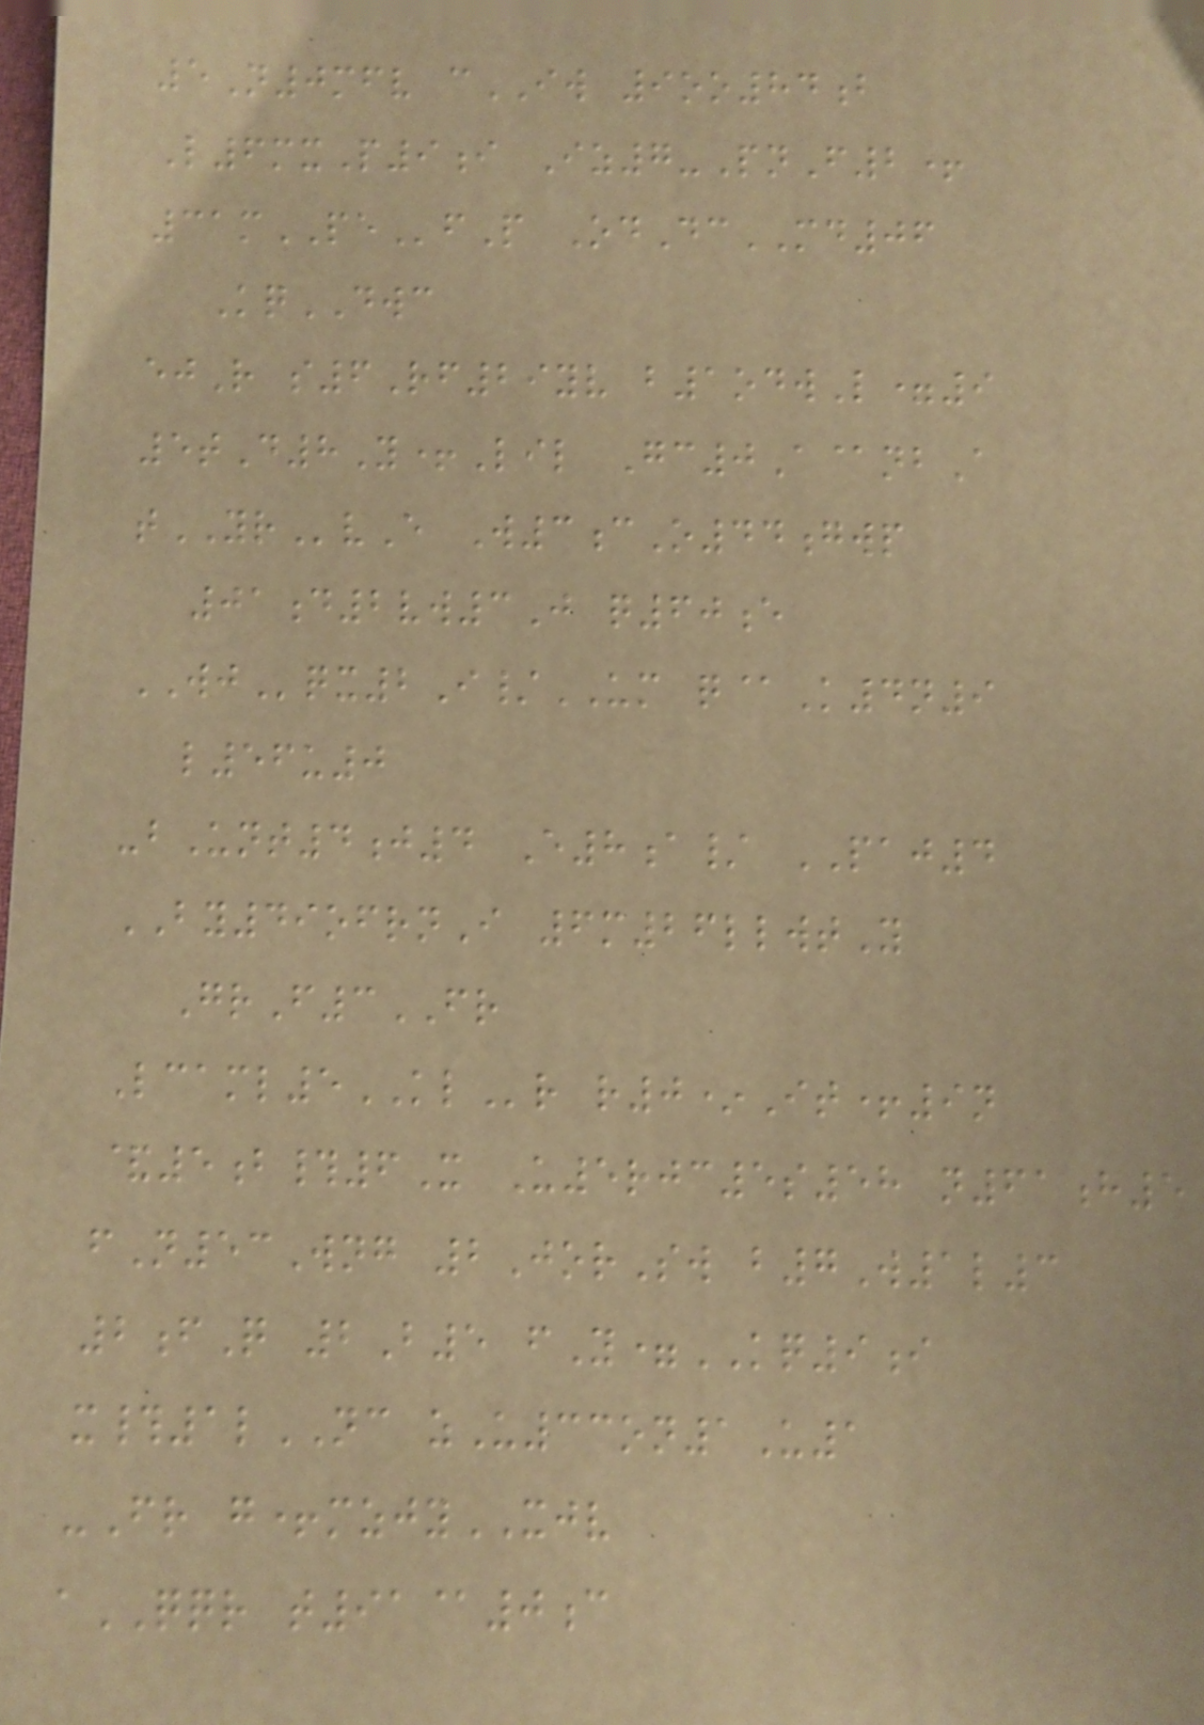5N0mfv cIW 9oo84b
L6mxP9i Iz7-PnF2+
31mPEfP OdDcMD06
KqDWC
ejR s6Rf29yv b1odwL=9
5tD8Y+Lil Gc0A@nbA
tYRvE W3cO44gwp
01d2vw3J q60e
WJqx2I/UM q@K4n9
l56u0
-bUnt4j4 E8a/ PAJ4
BY49ofrnI 6m26llwtY
GrF3FR
Lcaml5KLr r0*It+9n
&5b#6X U5rjc5s58 n61h5
fN53Wng 2JorSw b7W1l3
2fQ 2B5 fY=KQ9i
x#1lNC zU33on1U1
-Fr g+mzjyXJV
aQQR t91@0c
